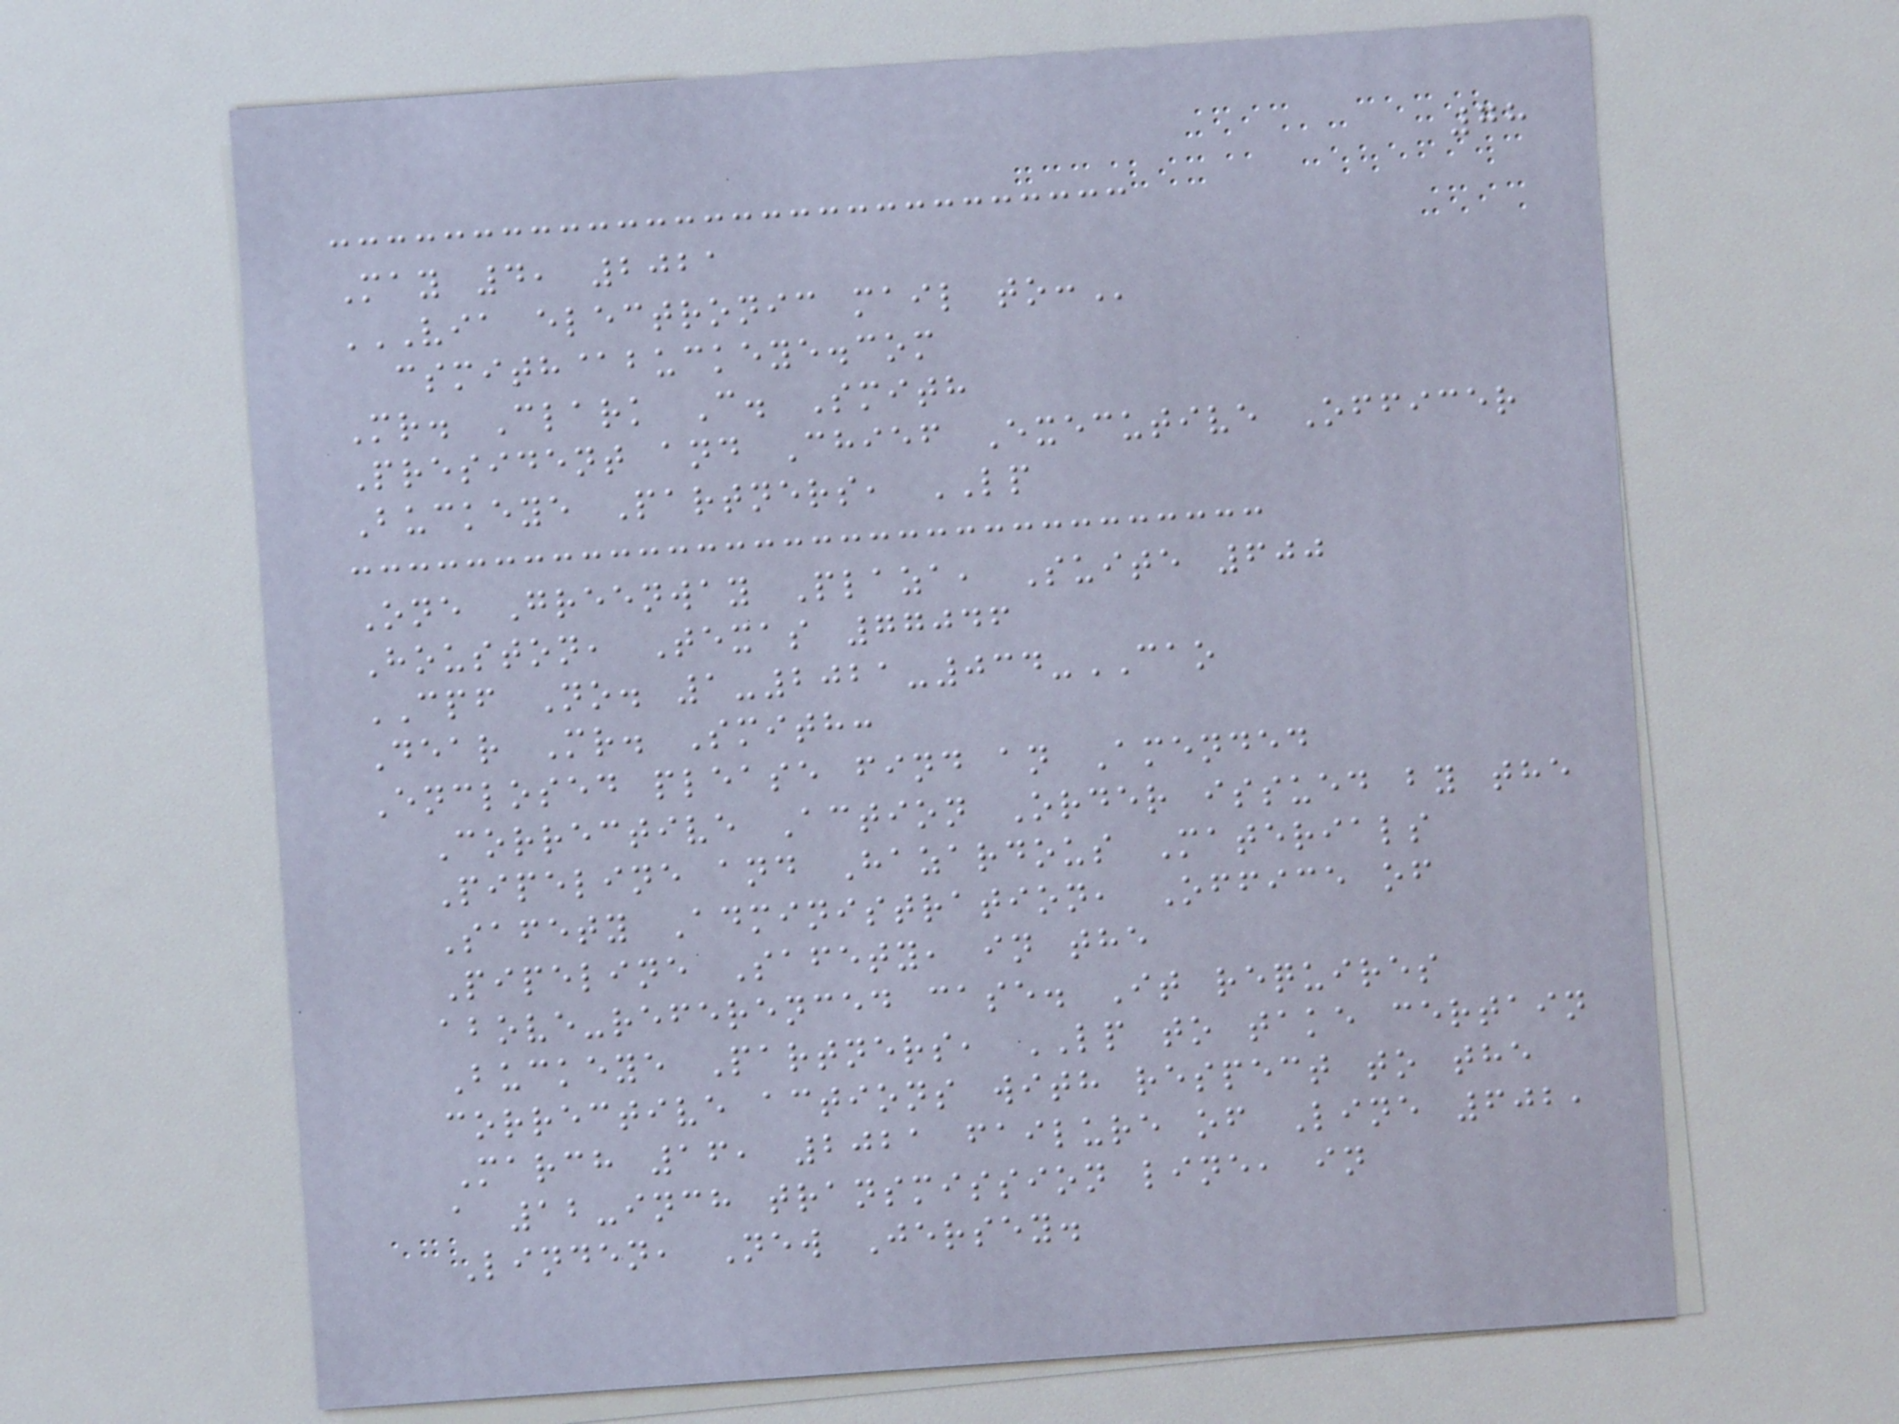78
May 4, 2021
VIA ELECTRONIC MAIL TO:
csmith@buckeye.com
Mr. Clark C. Smith
President and Chief Executive Officer
Buckeye Partners, LP
One Greenway Plaza, Suite 600
Houston, Texas 77046
CPF No. 1-2021-034-CAO
Dear Mr. Smith:
Enclosed please find an Amended
Corrective Action Order issued by the
Pipeline and Hazardous Materials
Safety Administration, Office of
Pipeline Safety, in the
above-referenced case. It requires
Buckeye Partners, LP to take certain
corrective actions with respect to the
March 16, 2021 failure of Line 602,
a 12-inch transmission line, in
Linden, New Jersey.
